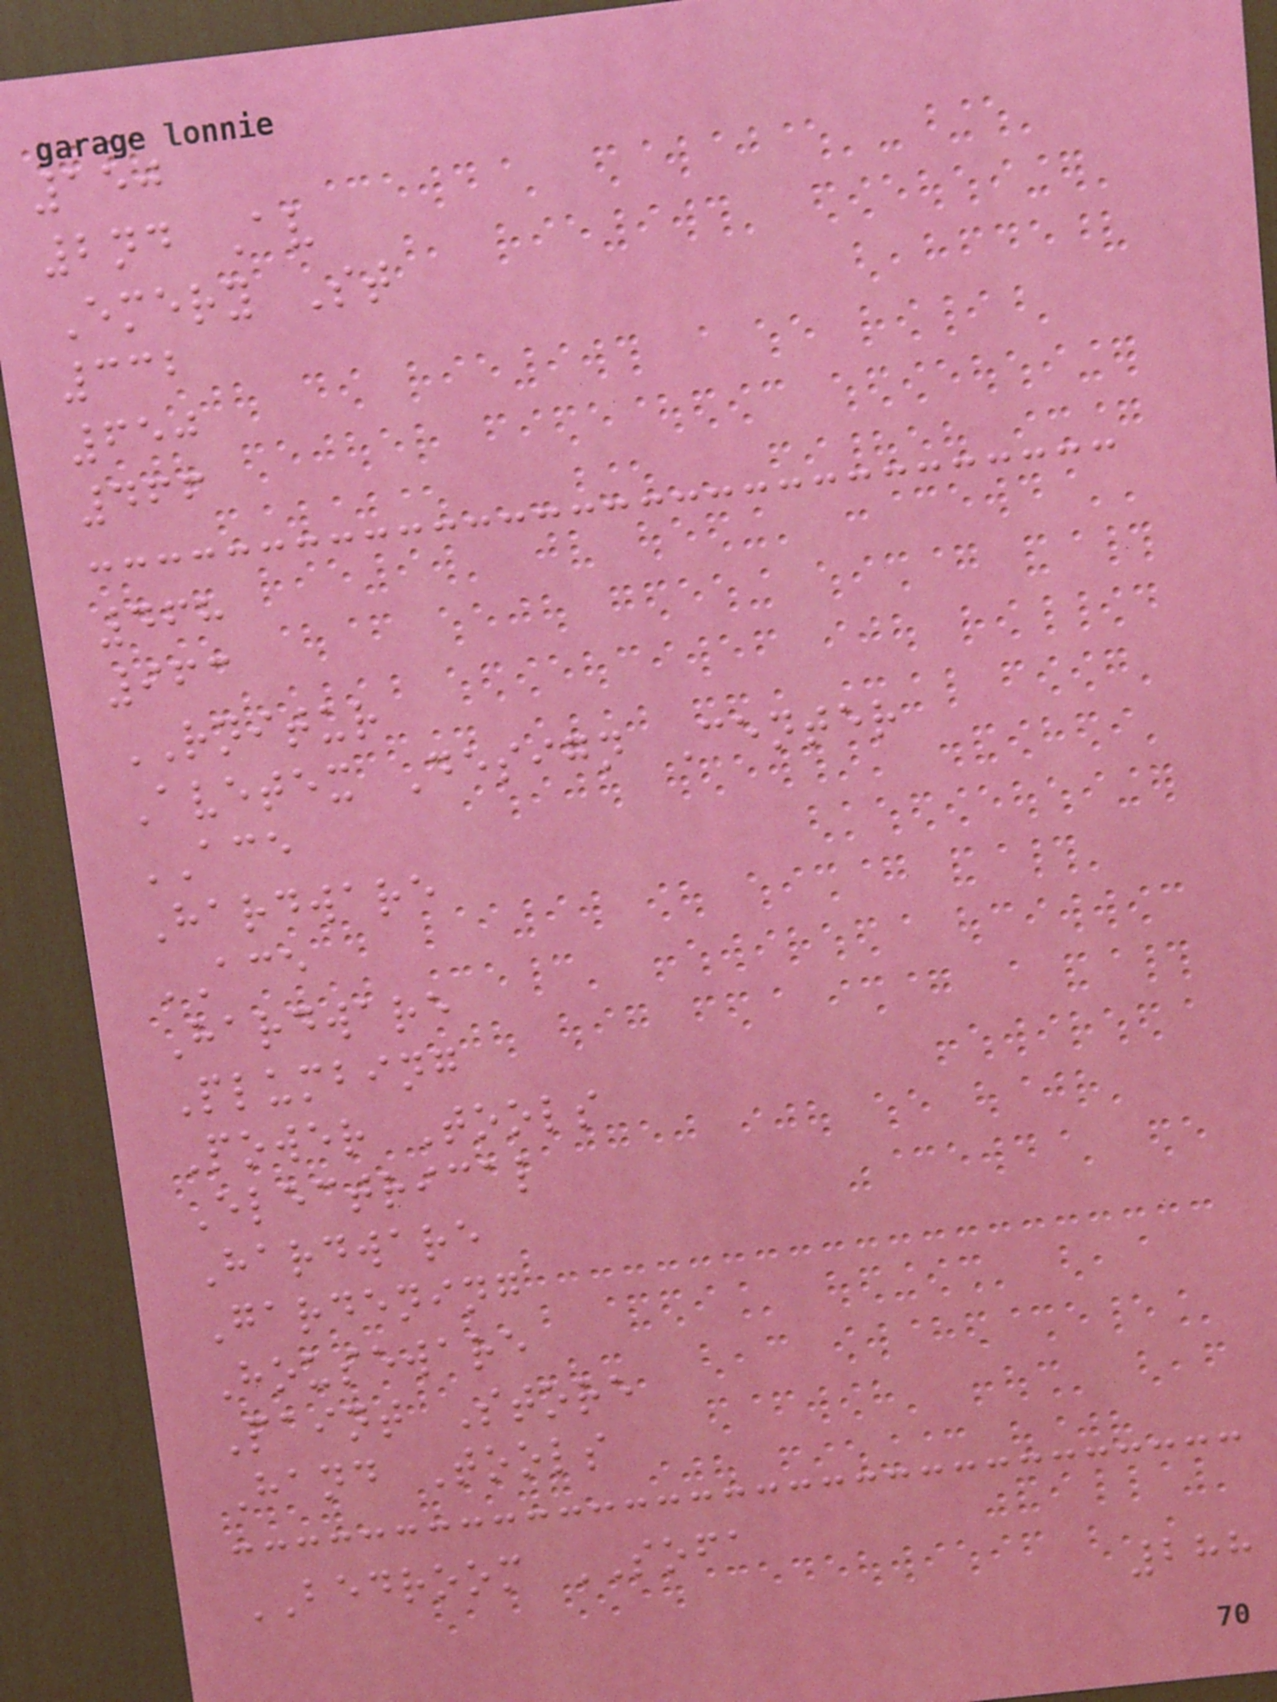150
2nd Av
Emery St
332
650
466
468
963
RNITUR
Avetex Design Center
ACE
Hardware
ACE
Hardware
Plumbing
Power Tools
Electrical
Hardware
Gardening
Houseware
Paint Store
Hand Tools
BEDROOM SOFA
288
